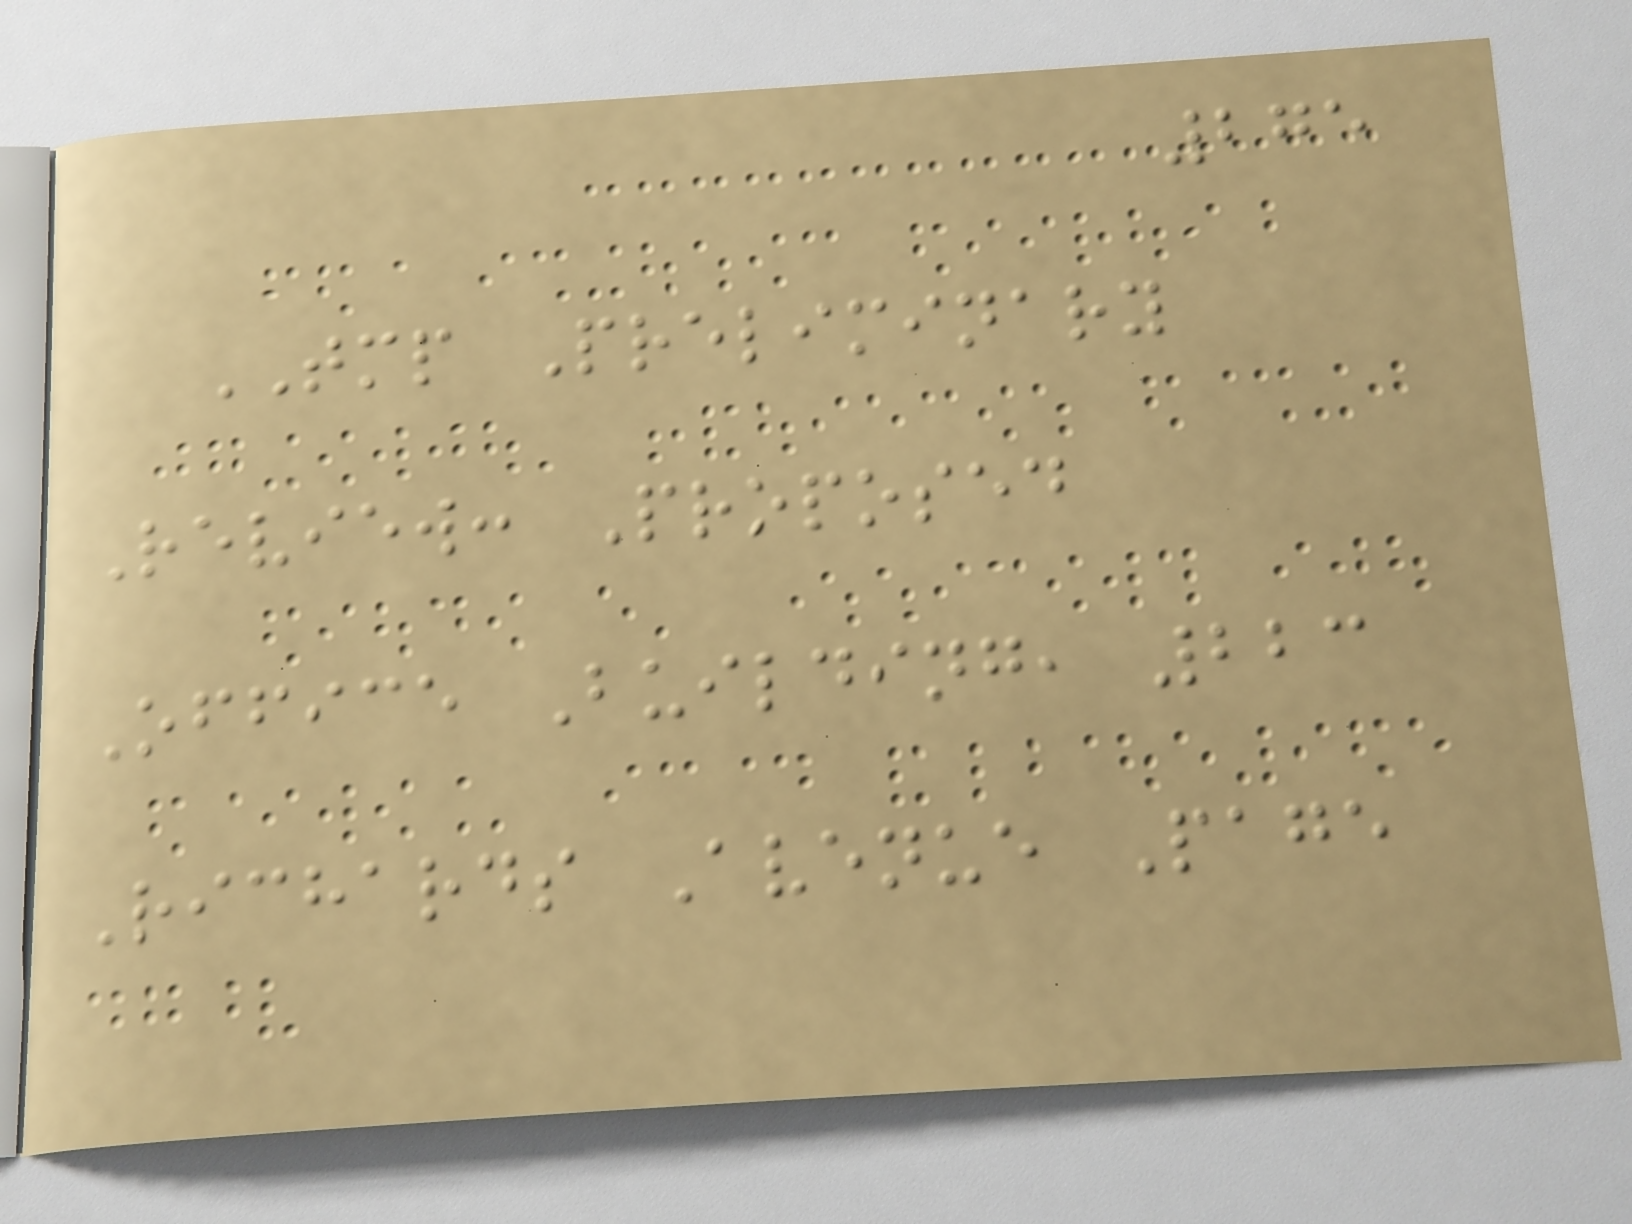275
TMP Preliminary
Review: Proposed
Office Building, 223
Richards Avenue Page
